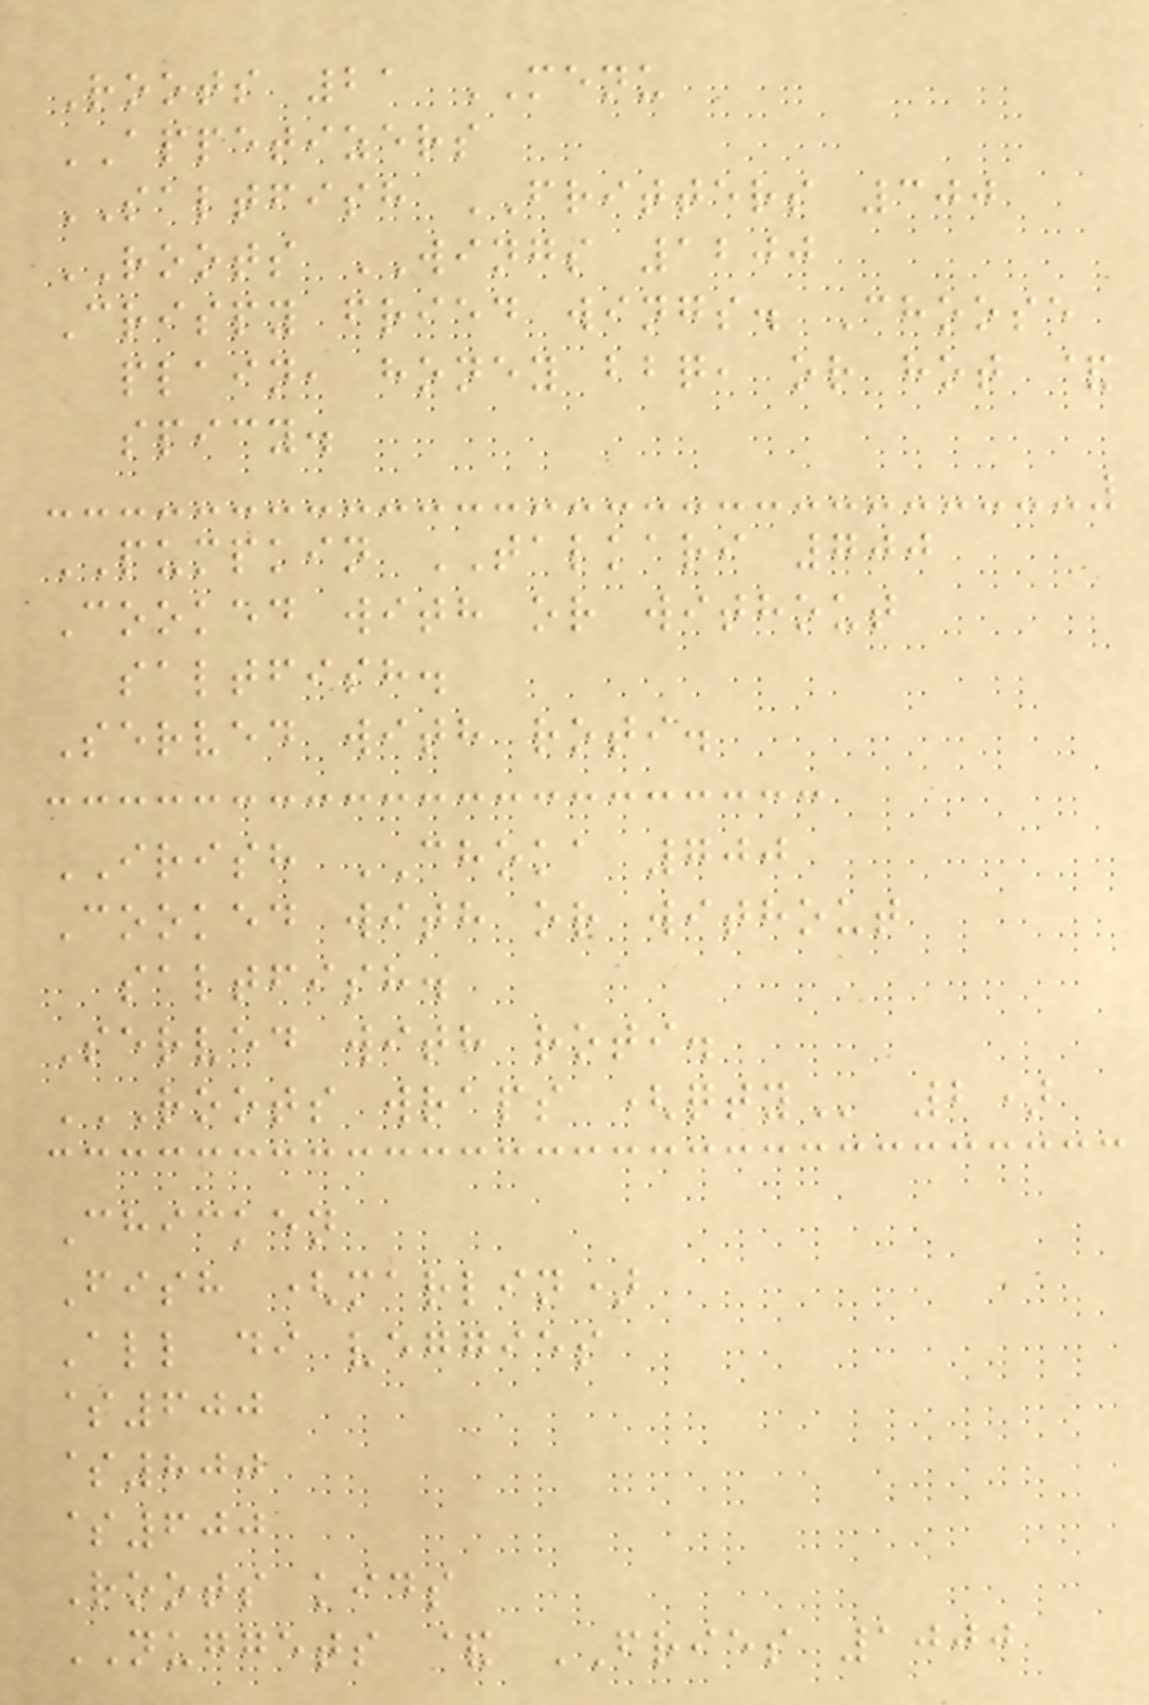Roots 21 MENU
APPETIZERS
SALTFISH FRITTERS 300
ROOTS WINGS 1200
Crispy fried wings. Choose
plain, honey bbq, or hot &
spicy.
PUMPKIN TALKARI 700
Cooked with or without
saltfish.
Served with roti.
IRISH CHOKA 700
Cooked with or without
saltfish.
Served with roti.
ROOTS WRAPS (QTY 2)
Chicken
Fish (marlin)
All di veggies
$600
$800
$600
Roots kids
NUGGETS & FRIES 1000
